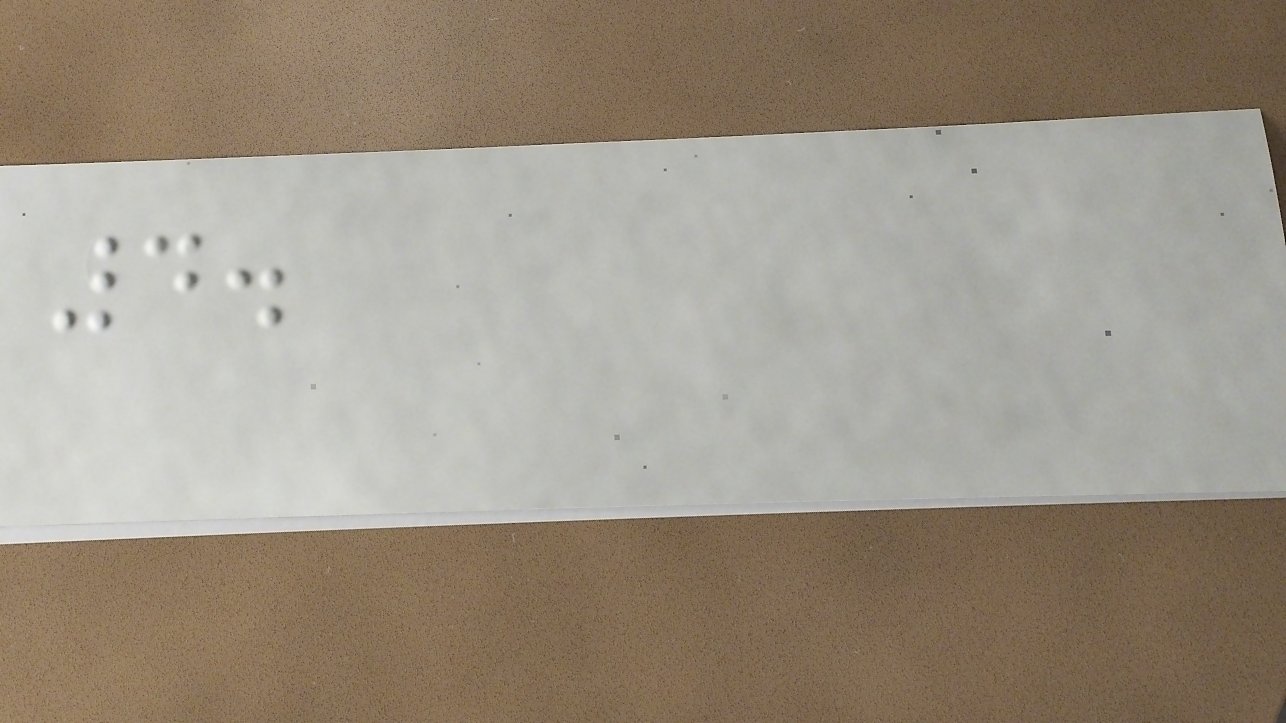4.
